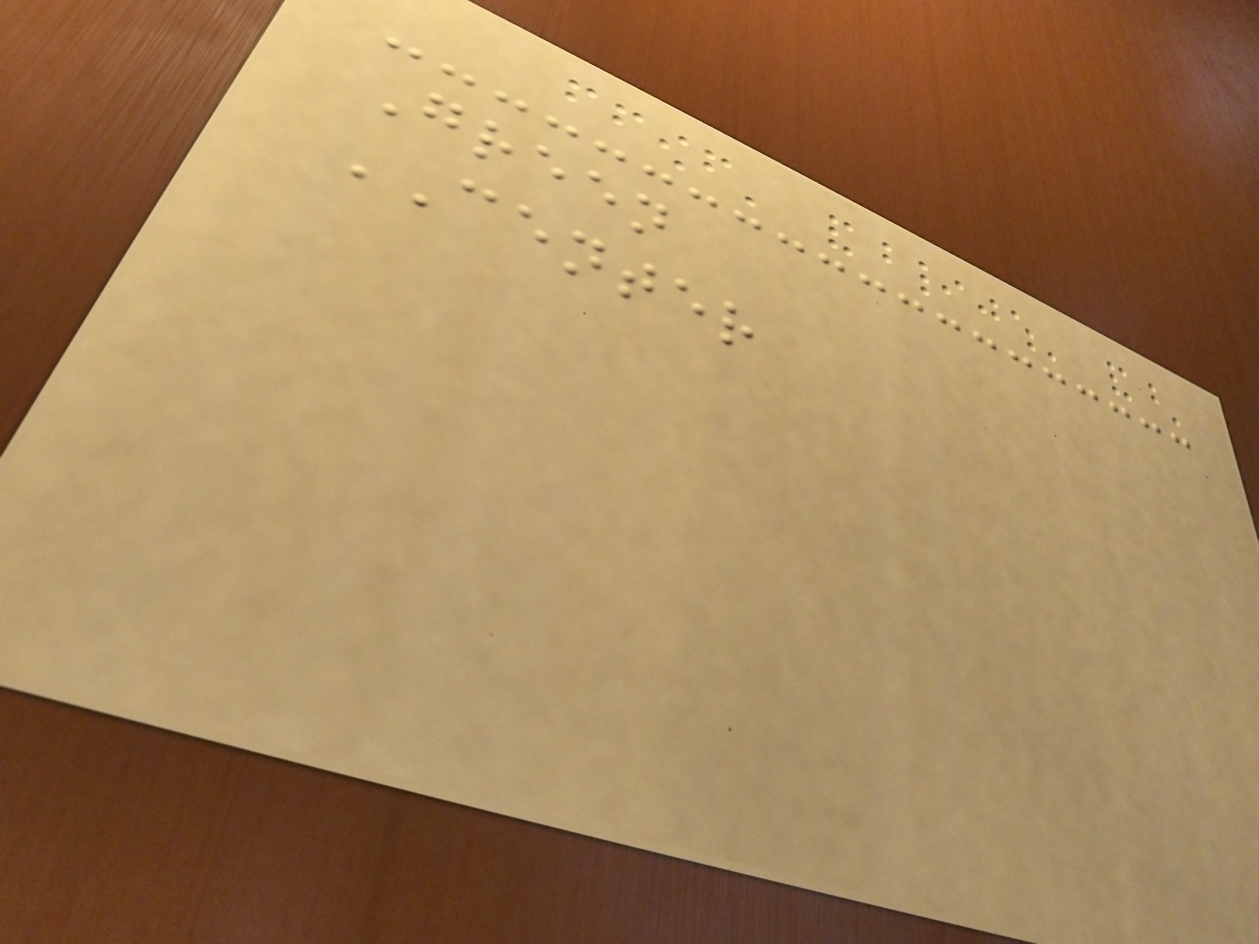Green
CENTER
